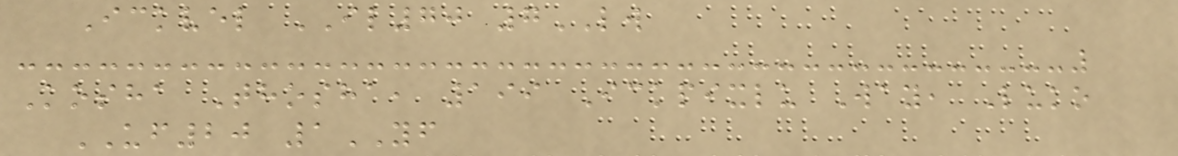Ickvel IL70 7LW
Kosha Thosha, 199 Ickpixlu Way, Luko
UF20 1YF
